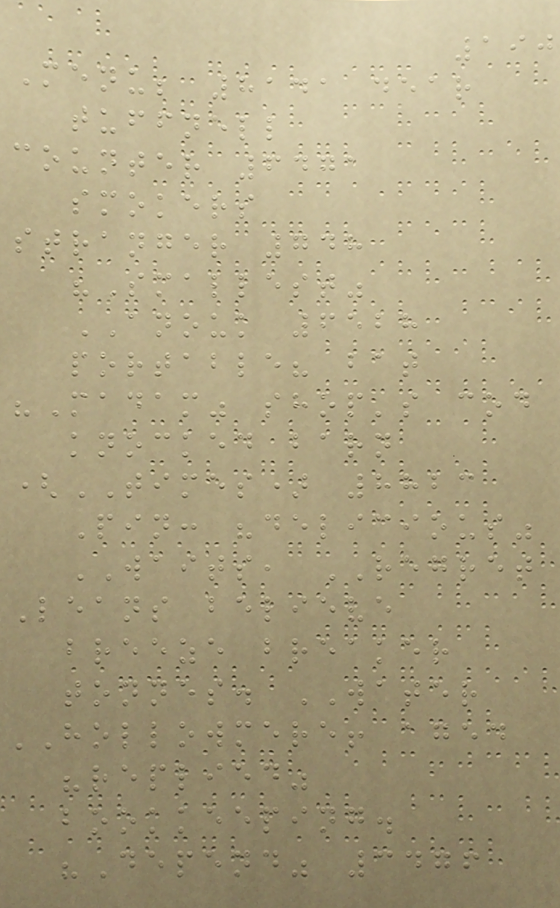190
Menu; 8141 dear
tuffnell
counter 6471
smokers
stranger 748
"Smallest"
ANOUK 6528
portable? bat
"Madam" shop's cod
knocked barn
(TIMES) 8823
Pin: "delicious"
WAITS, REGRET
Leans believe
breeze breaker
tonnes. WATER
HOLLOWMERE! aged
"replied"
bookkeeping.
"Depend" 3476
